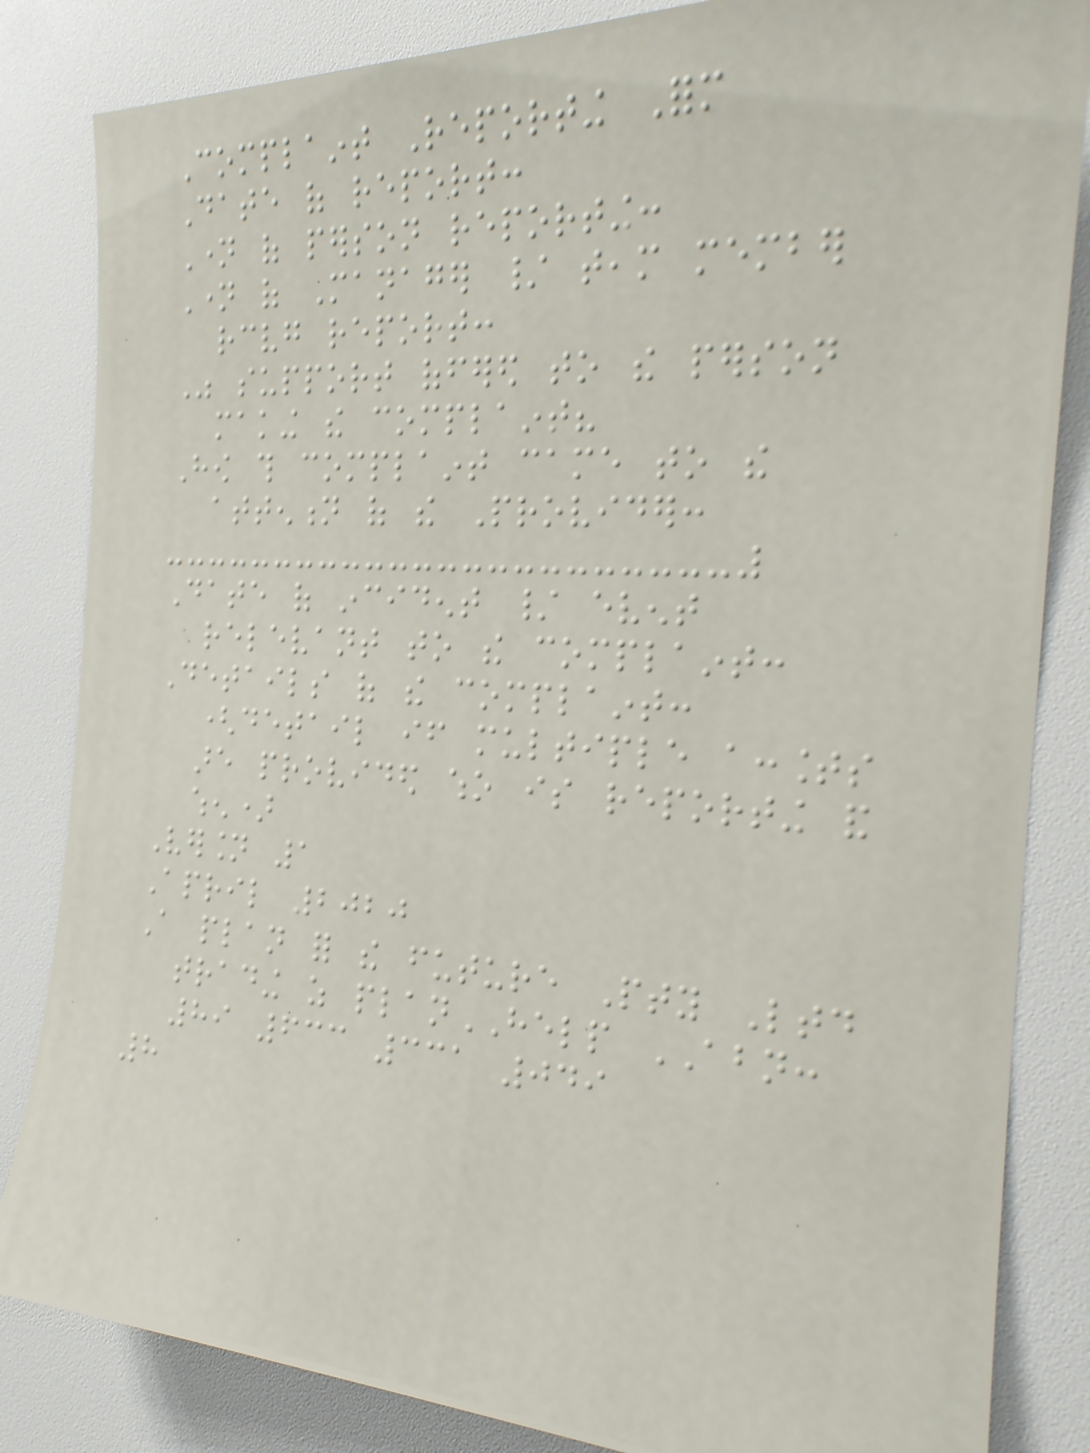Complaint Reporting Form
Date of report:
Name of person reporting:
Name of Manager / team member
receiving report:
Was support offered to the person
making the complaint?
How this complaint came to the
attention of the Provider:
Date of incident / event
relevant to the complaint:
Details of the complaint:
(detail if multiple accounts
are provided who is reporting and
when)
Version 1
April 2020
A plan for the future Pty Ltd
trading as planHELP ABN:
89 633 331 049
8
